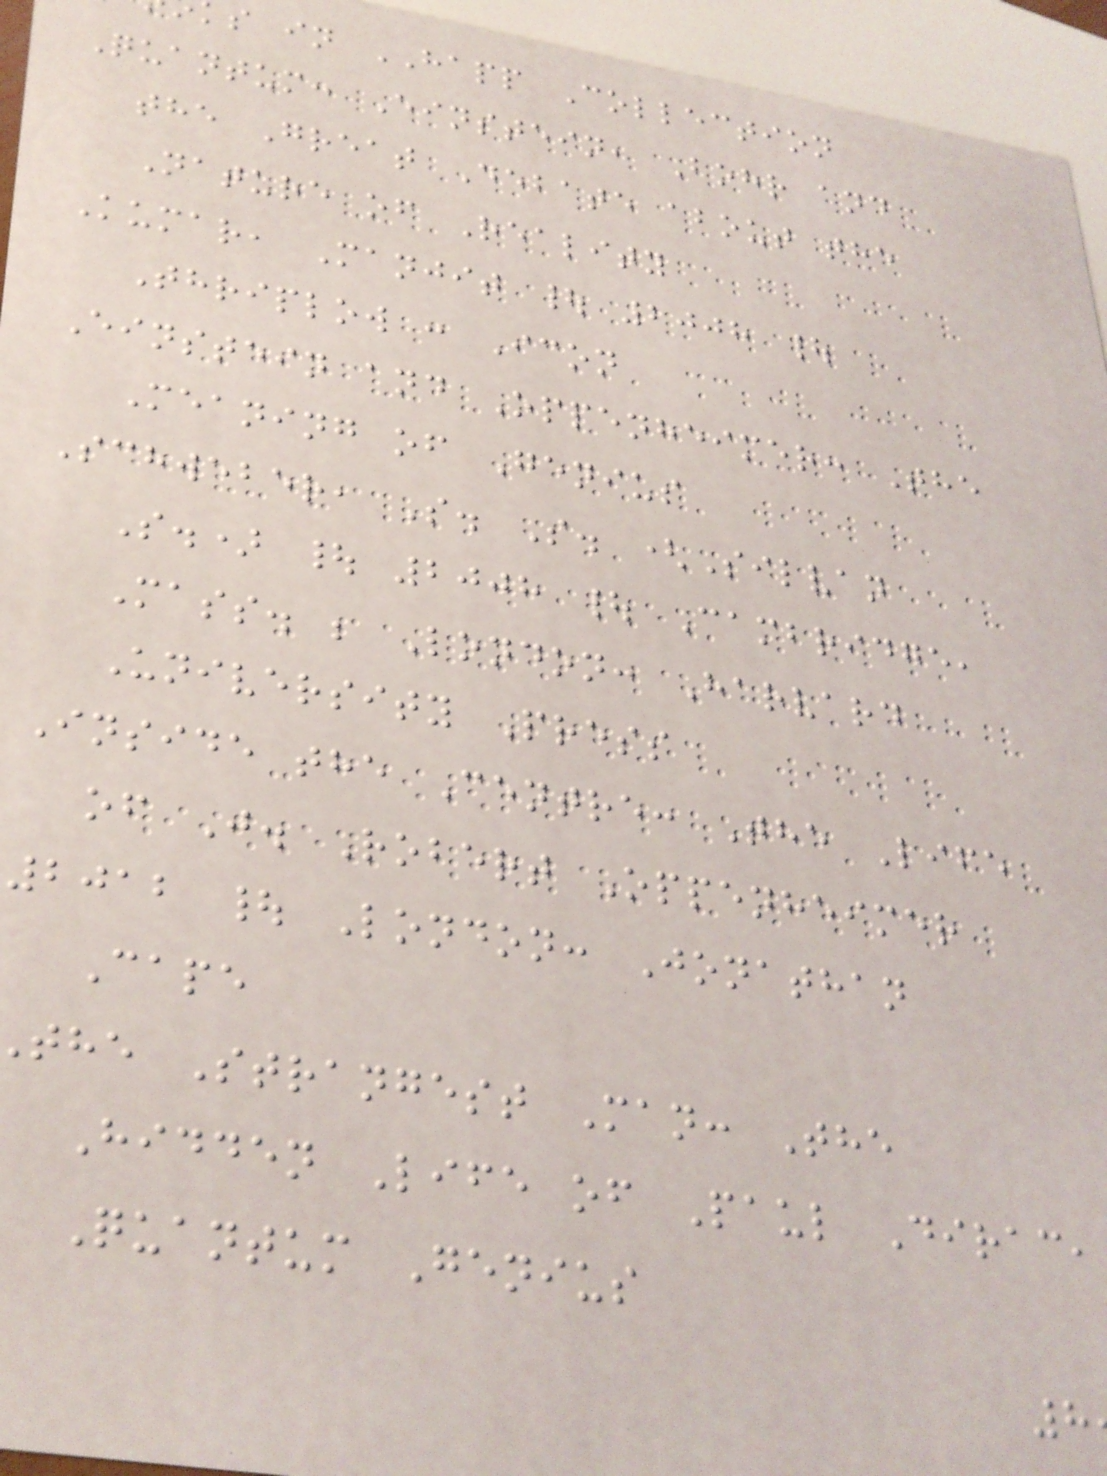s in HAPP Collection
Quantum: Einstein, Bohr and
the Great Debate about the
Nature of Reality
Kumar, Manjit | 2008 |
Thriplow : Icon
Einstein and Oppenheimer: The
Meaning of Genius
Schweber, S. S. (Silvan
S.) | 2008 | Cambridge,
Mass. ; London: Harvard
University Press
Inside the Centre: The Life
of J. Robert Oppenheimer
2012 | London: Jonathan
Cape
the Strangest Man: The
Hidden Life of Paul Dirac,
Quantum Genius
